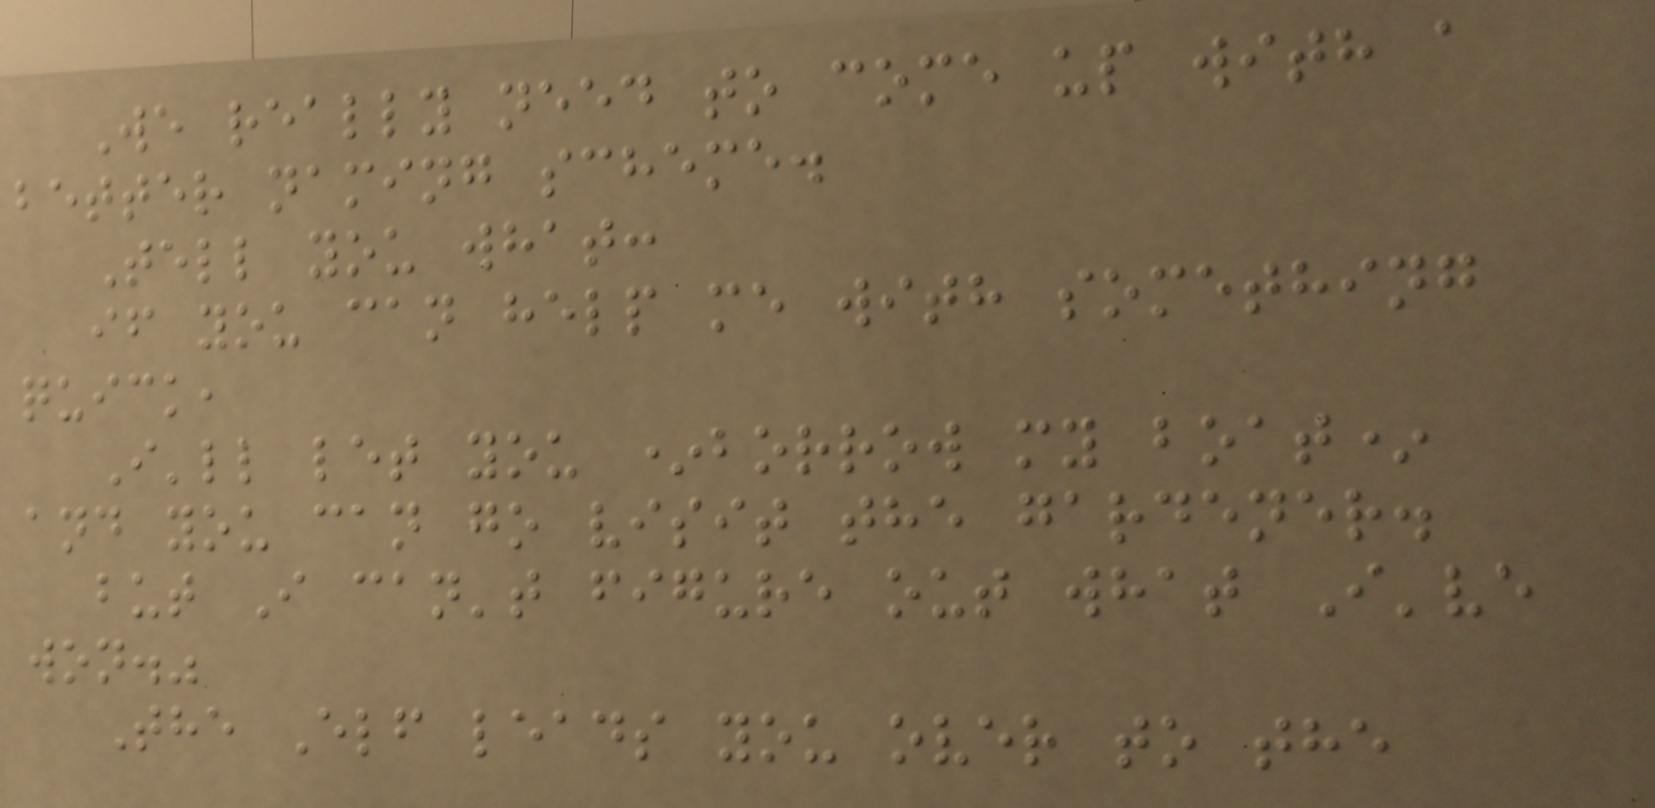We really need to come up with a
better naming scheme.
Tell you what:
if you can help me with something
quick,
I'll let you *borrow my boat*
and you can go visit the gardener.
but I can't figure out what I've
won."
The Elf leads you over to the
